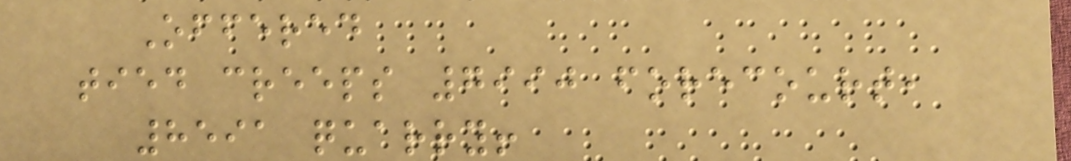Offered
tied creeps 7990 forecourt,
8591 quarry!
